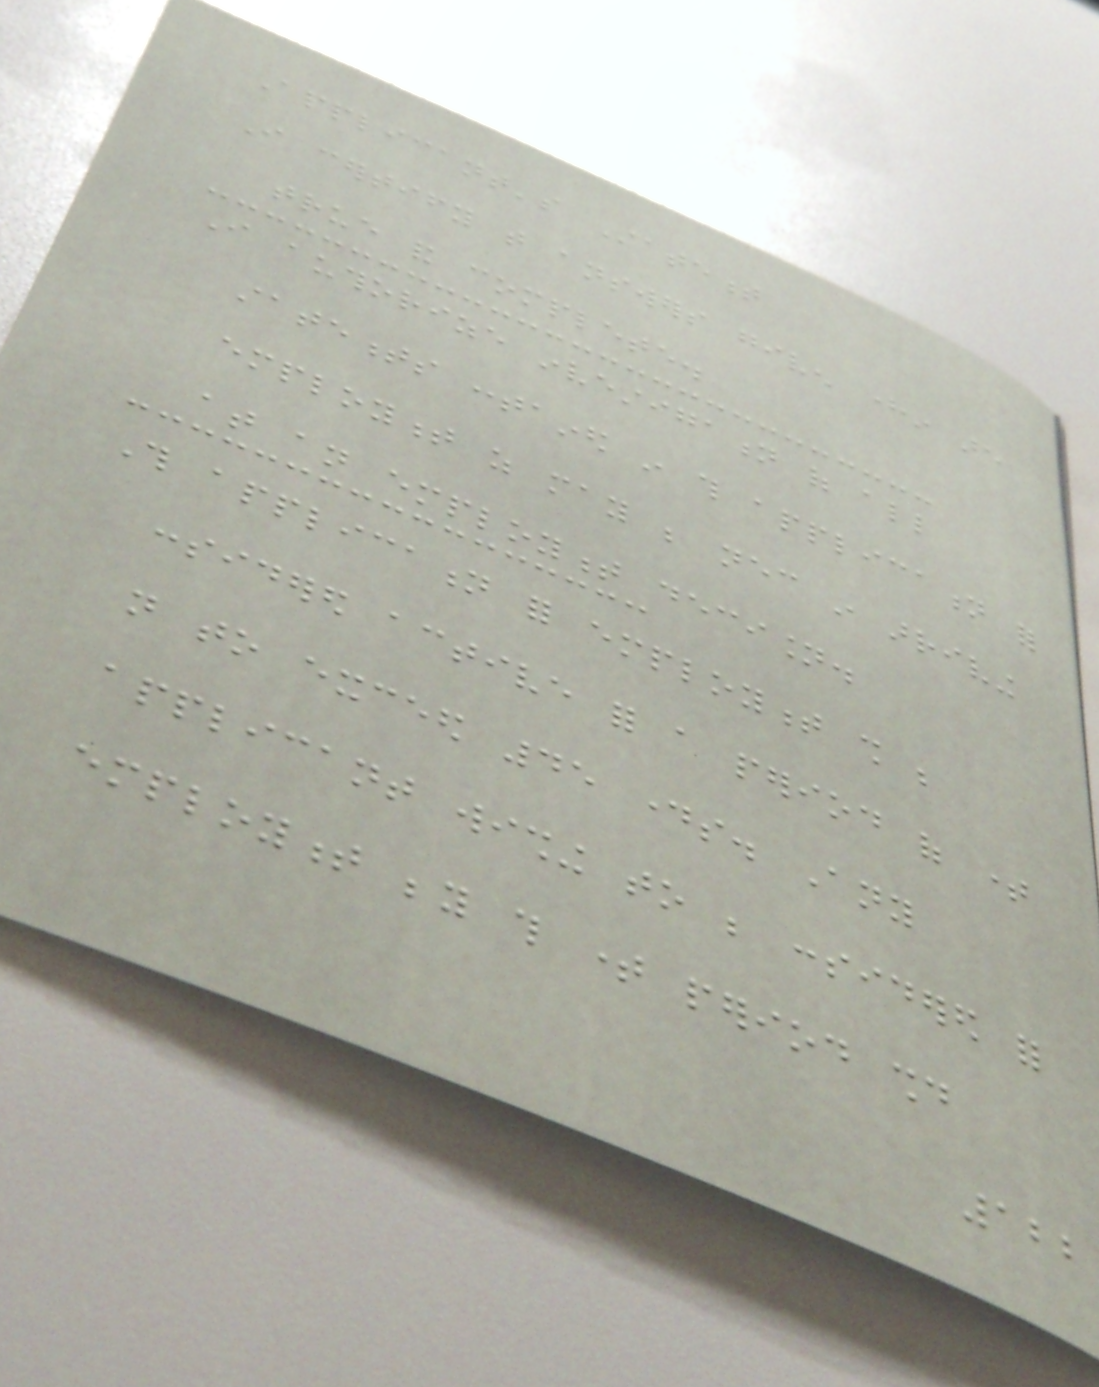Applicant's Statement
I certify that answers given herein are
true and complete.
I authorize investigation of all
statements contained in this application for
employment as may be necessary in arriving
at an employment decision.
This application for employment shall be
considered active for a period of time
not to exceed 45 days. Any
applicant wishing to be considered for
employment beyond this time period should
122
